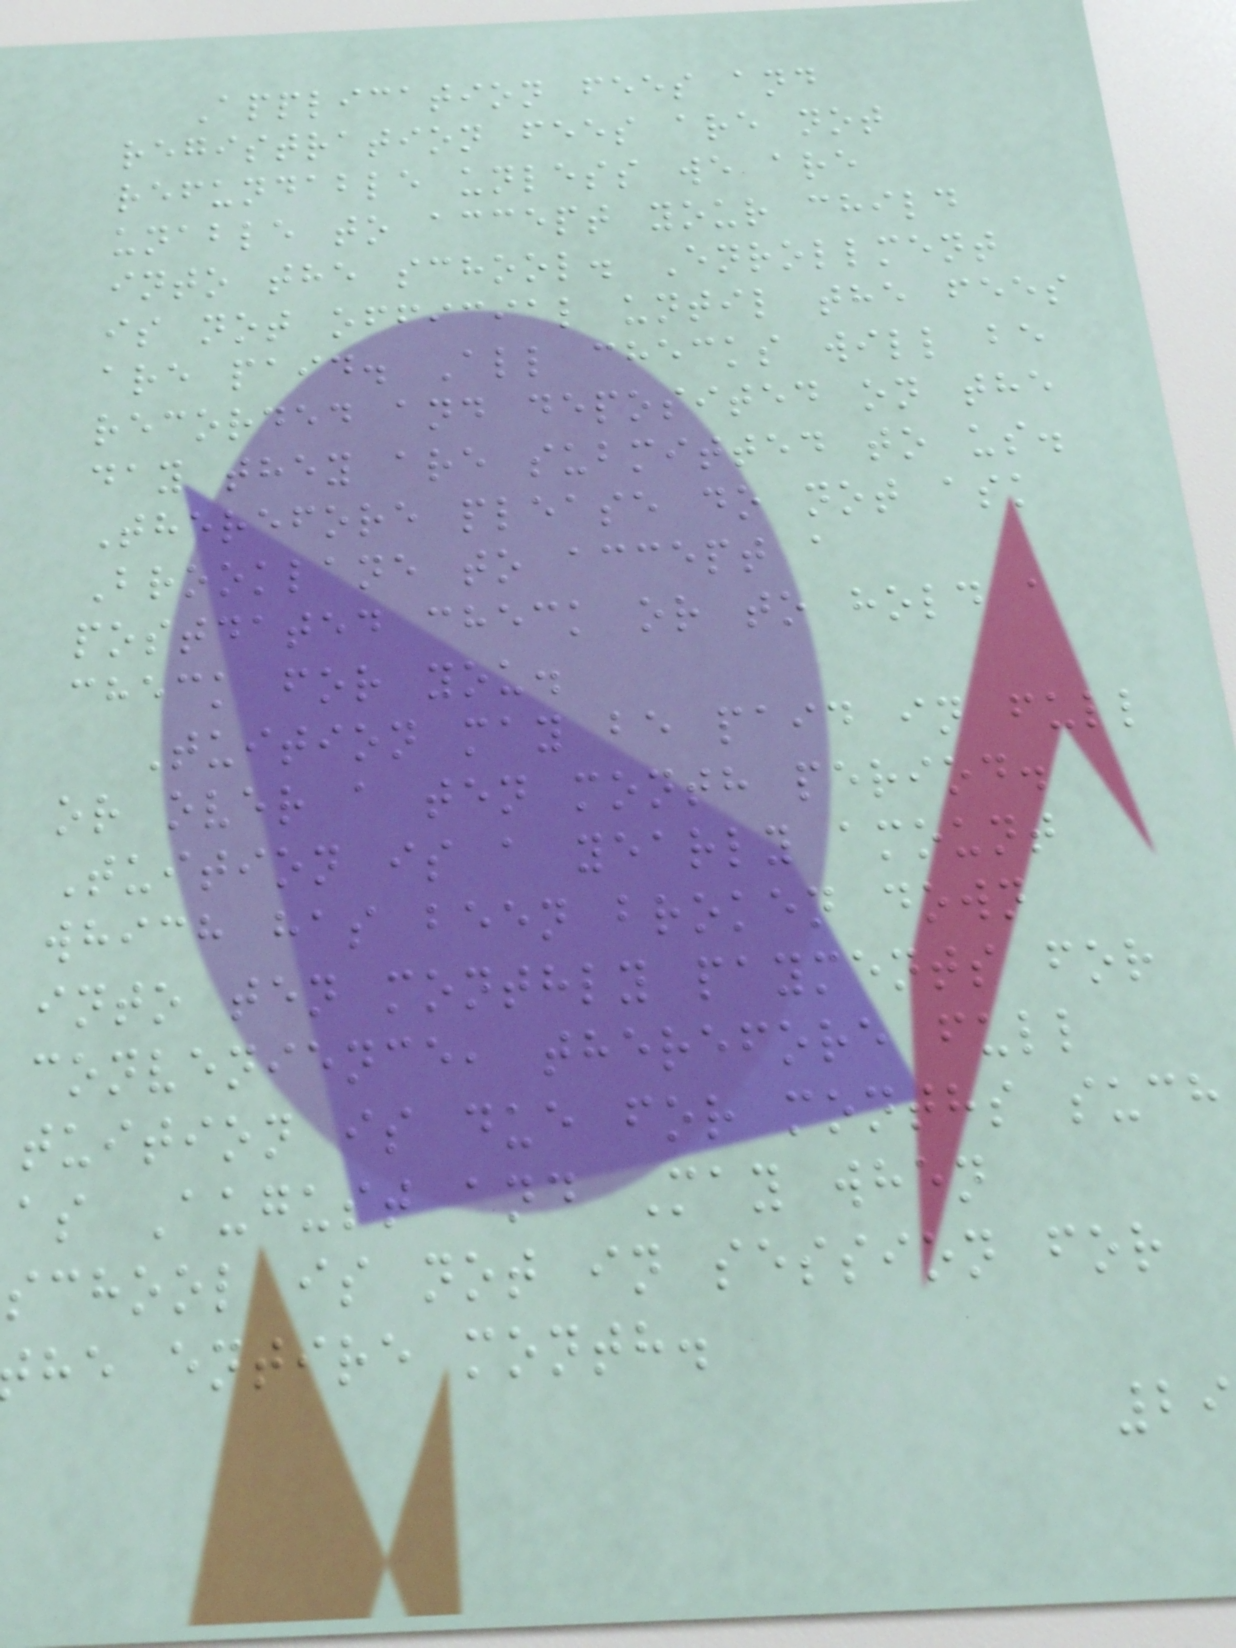Application fees and
registration fees are not
refundable unless we are
unable to accept your child
into the school. Enrollment
is not official until the fees
are paid. All checks will be
recorded and deposited on the
day they are submitted to us.
Therefore please do not ask
Brooklane to accept a
postdated check or to hold a
check for you.
Tuition may be paid in full
or over a ten month period.
Tuition is a yearly amount
which has been broken down
into ten monthly payments for
convenience, therefore full
tuition is due for months such
as August and May when
school is not in session for
he entire month.
